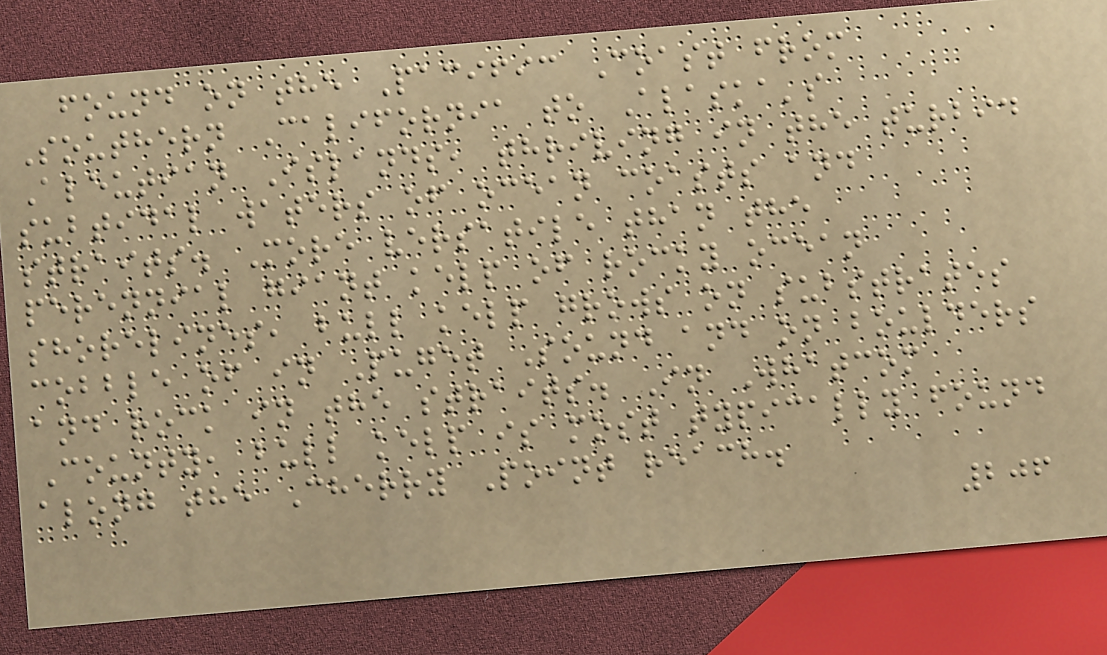found on the Pacific Coast from
Southern California to Alaska's
Aleutian Islands, thriving in the turbid
subtidal waters of ocean coasts and
straits. More versatile than the
perennial giant kelp of rocky ocean
shorelines, bull kelp grows on substrates
cobble of in Puget Sound and on boulders
and rock in the straits. In Whatcom
County, bull kelp is most typically found
along the Cherry Point reach.
206
